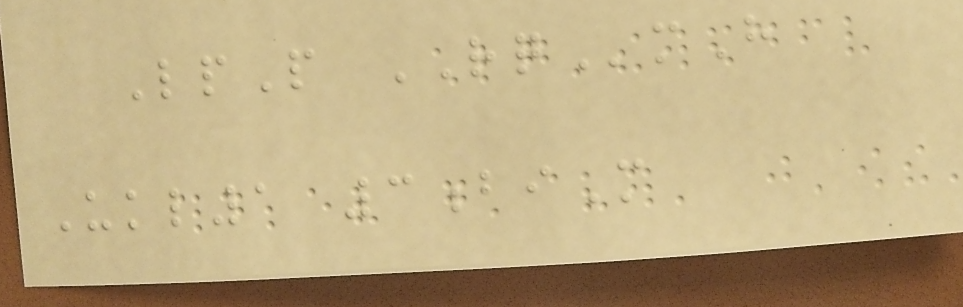LpP RQmH
Ukl1 3biM
